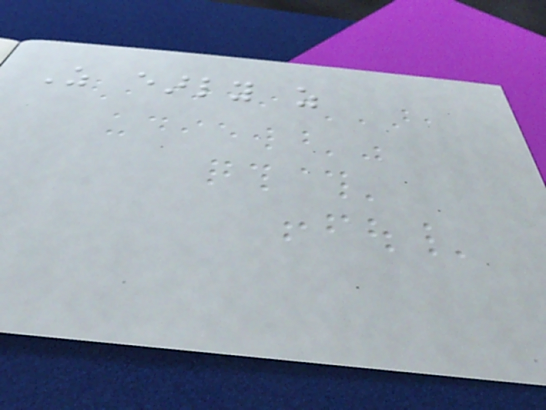As early as
